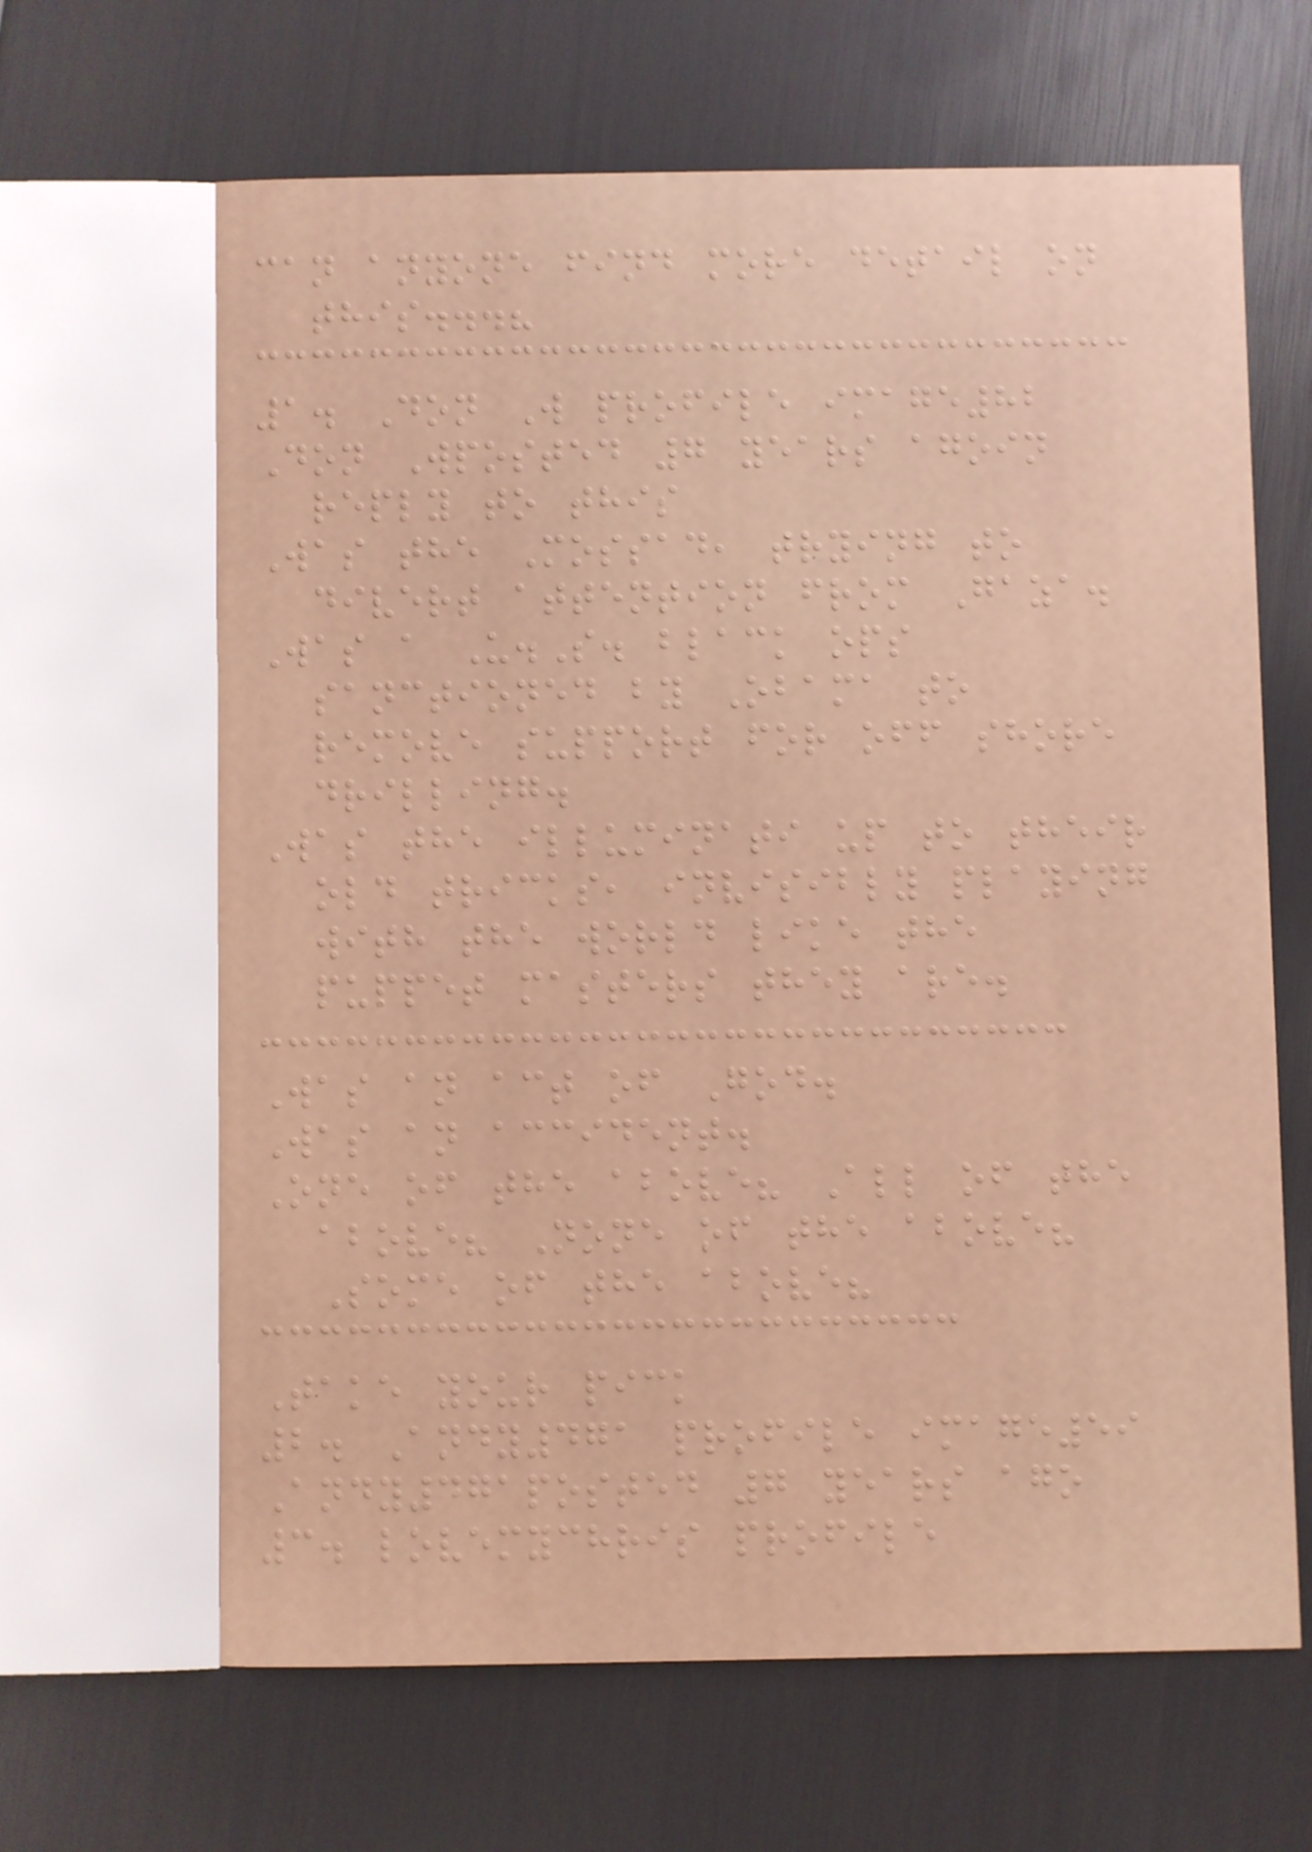can anyone find more detail on
this...?
1. Don W profile image82
Don Wposted 7 years agoin
reply to this
Was the Mossad, trying to
divert attention from Gaza.
Was a U.S. black ops
sanctioned by Obama to
remove support for off shore
drilling.
Was the illuminati up to their
old tricks, invisibly playing
with the world like the
puppet masters they are.
Was an act of God.
Was an accident.
One of the above? All of the
above? None of the above?
Some of the above?
Take your pick
2. Andy471 profile image59
Andy471posted 7 years ago
3. lovemychris profile
